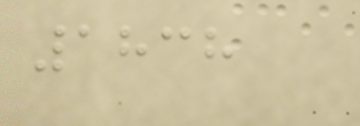1838
